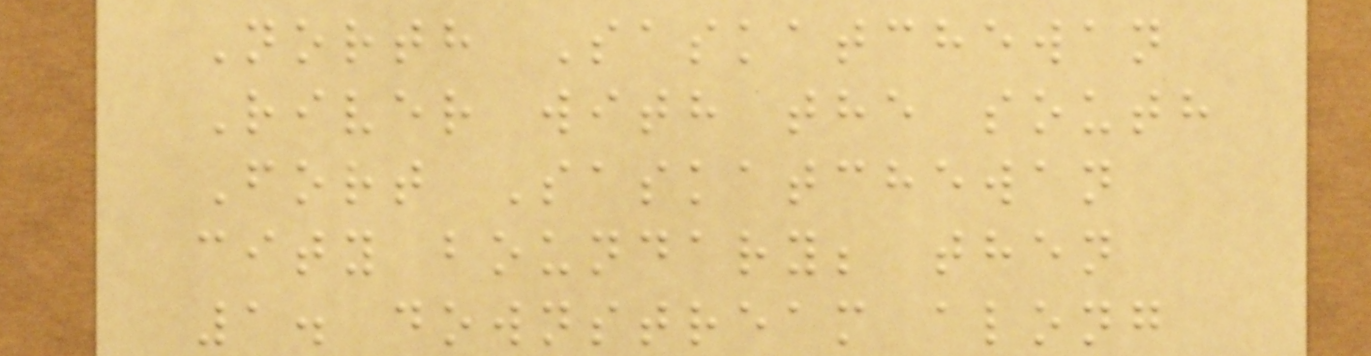North Saskatchewan
River with the south
Fort Saskatchewan
city boundary; then
1. downstream along
